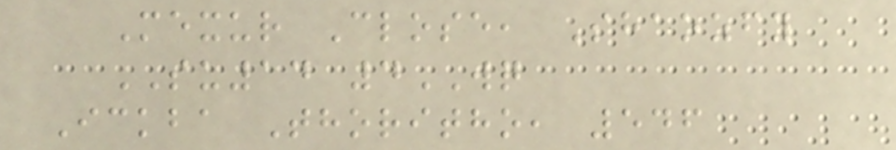Mexur Close, Shaozfy
SU14 4WQ
Ickba Thoritho, 546
